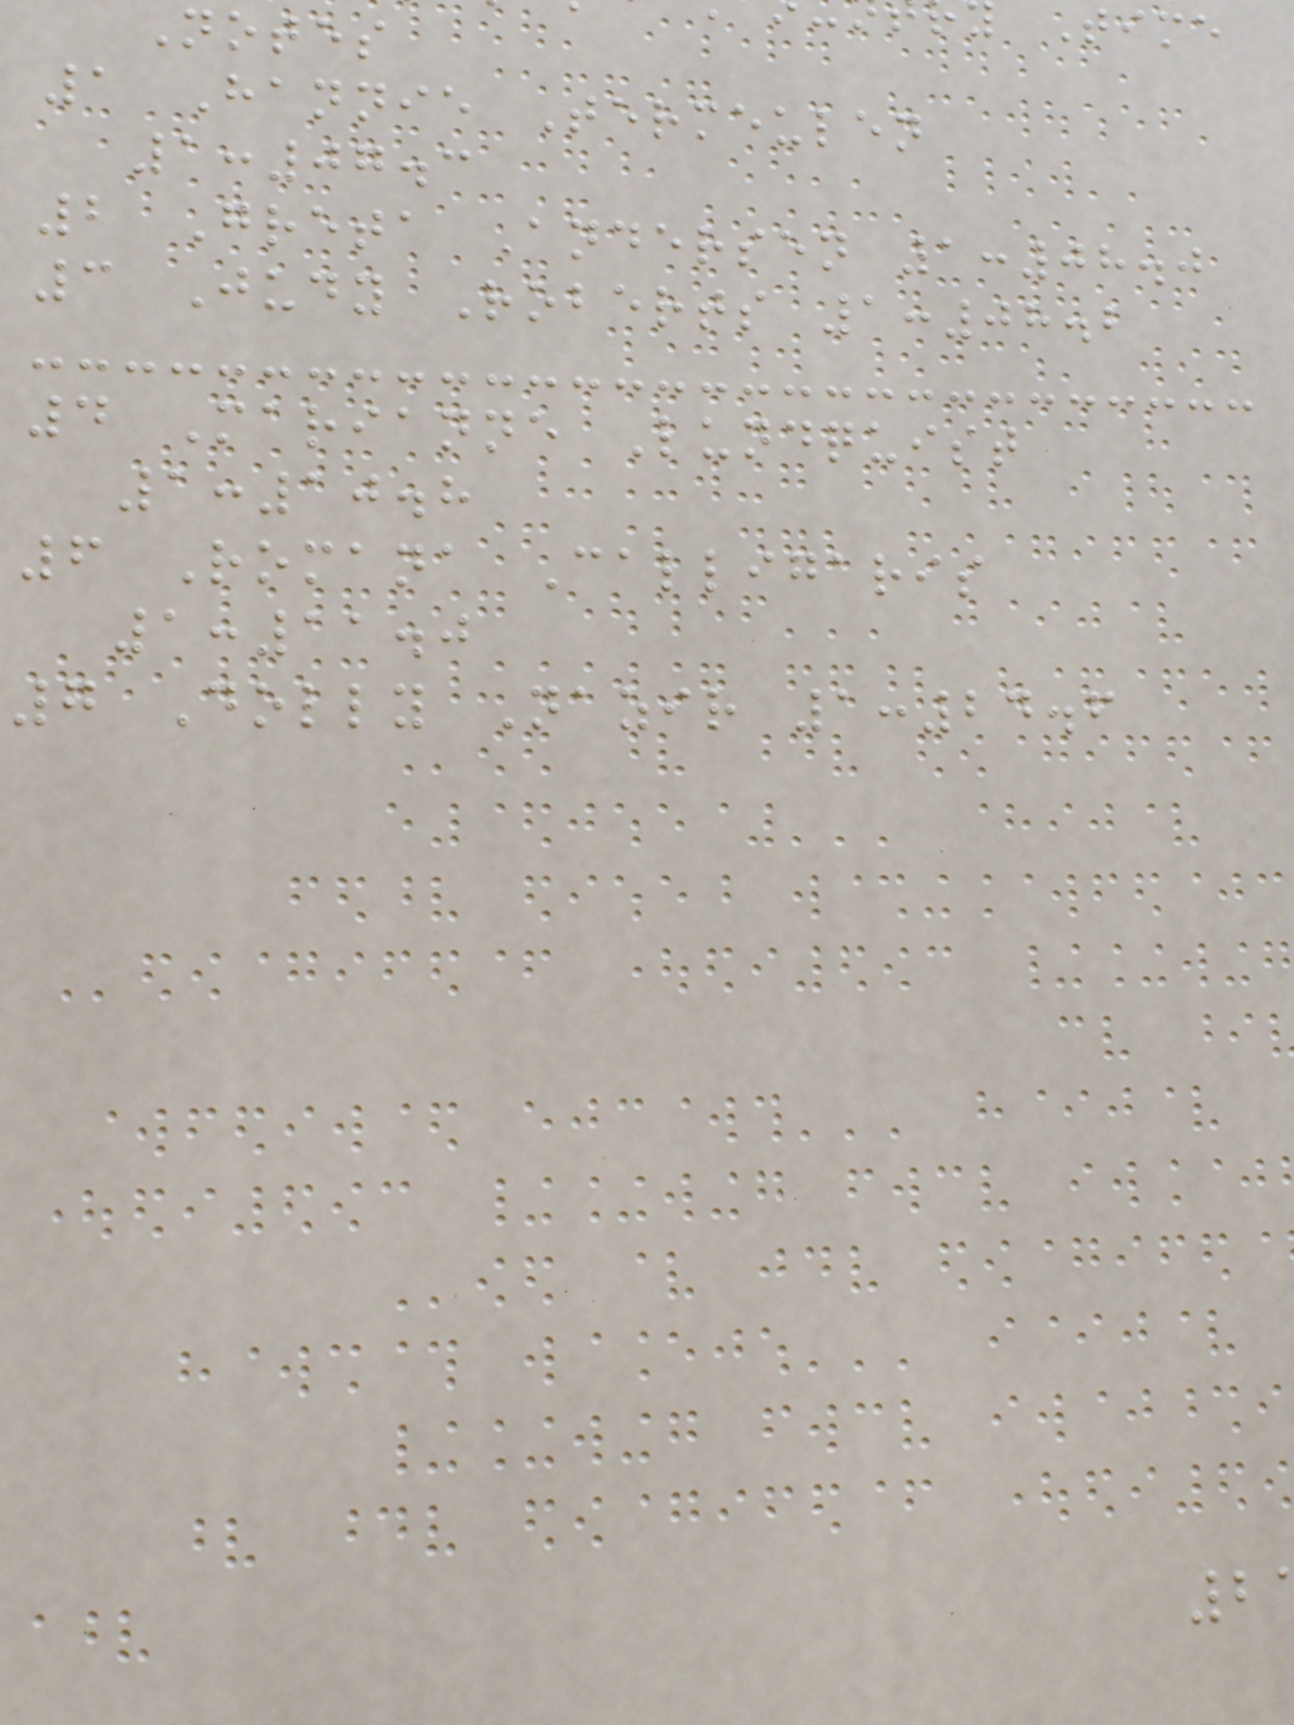Notes
1 Hannie Termeulen
1:07.3
2 Greta Andersen 1:08.0
3 Judy Roberts 1:08.2
4 Marianne Lundquist
1:10.8
6 Romana Calligaris
1:11.0
7 Dolly Nazir 1:24.6
